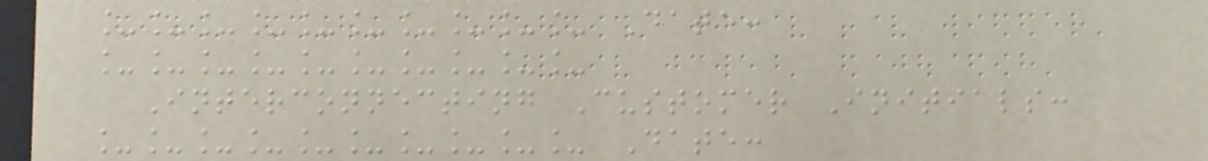__________ Date:
__________
Interconnecting Customer Initials:
__________ Date:
